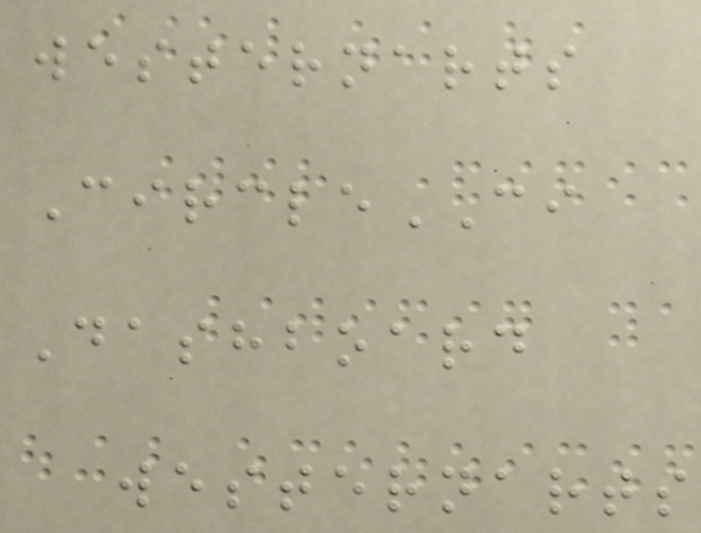westernarts
CircleCI
Dashboard
westernarts
